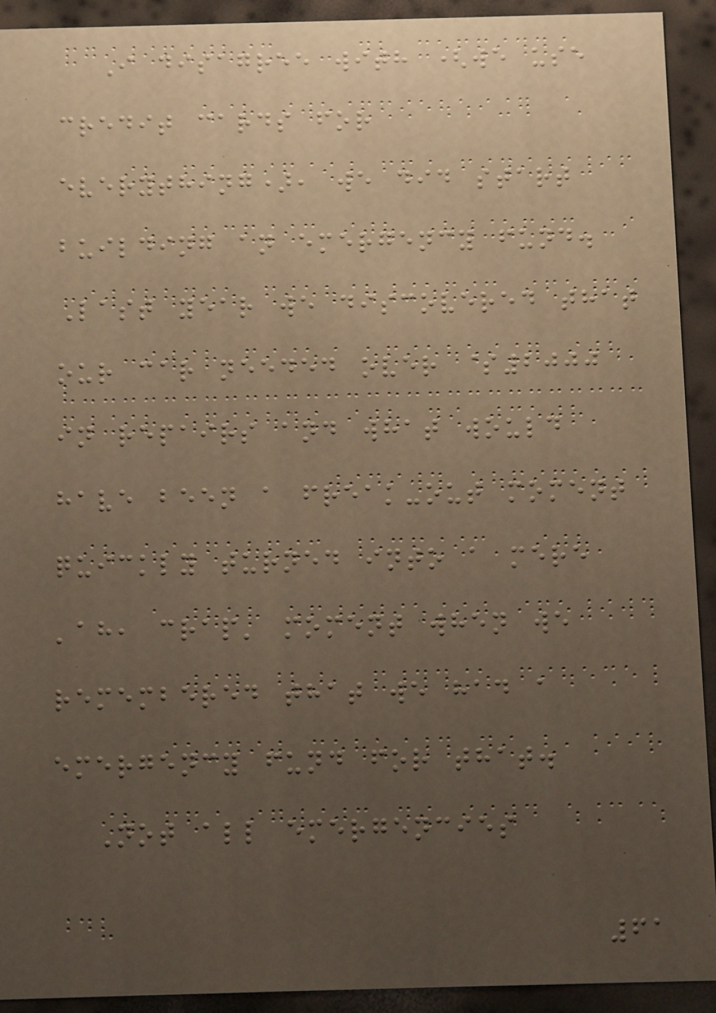I disagree with (we use
credit cards for
everything), we did start
building an emergency fund.
Last year we discovered that
our car needed over $2000
in repairs and what would
have been a freak-out moment
quickly turned into a mere
'ah, crap' moment when we
remembered that we had a
emergency fund for that.
Not all emergencies
61
